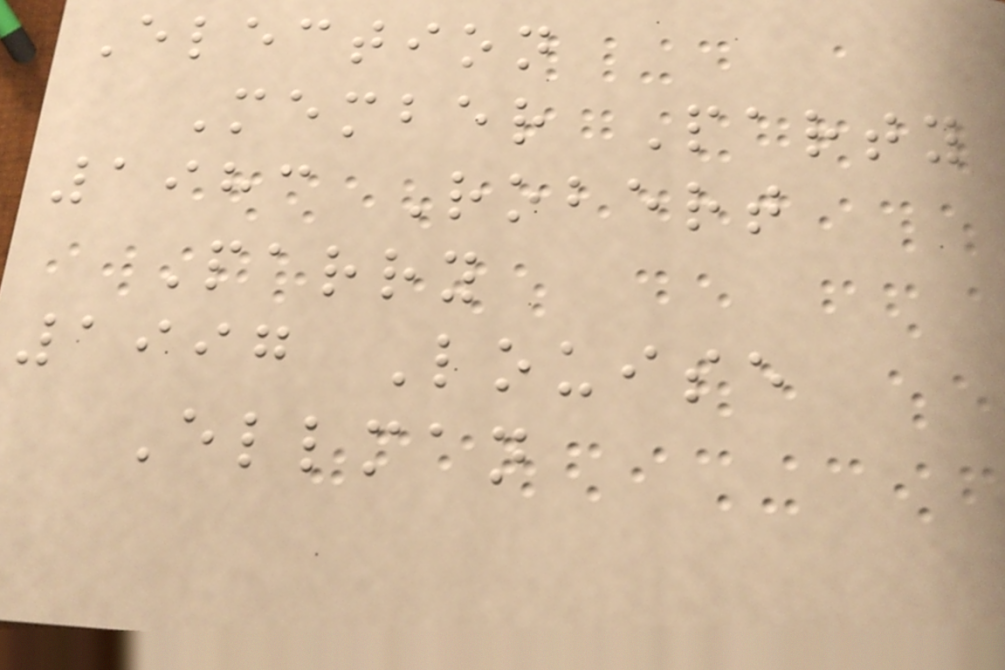Election
Member Party
1983 Robert
Parry
1997 Louise
Ellman
